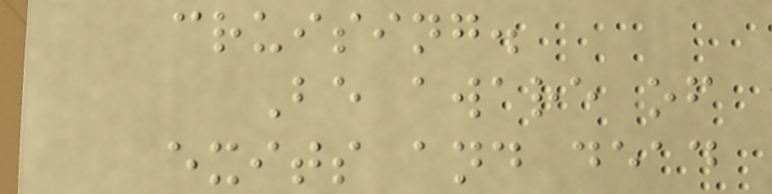cruising.
Be aware of
exits and dead
